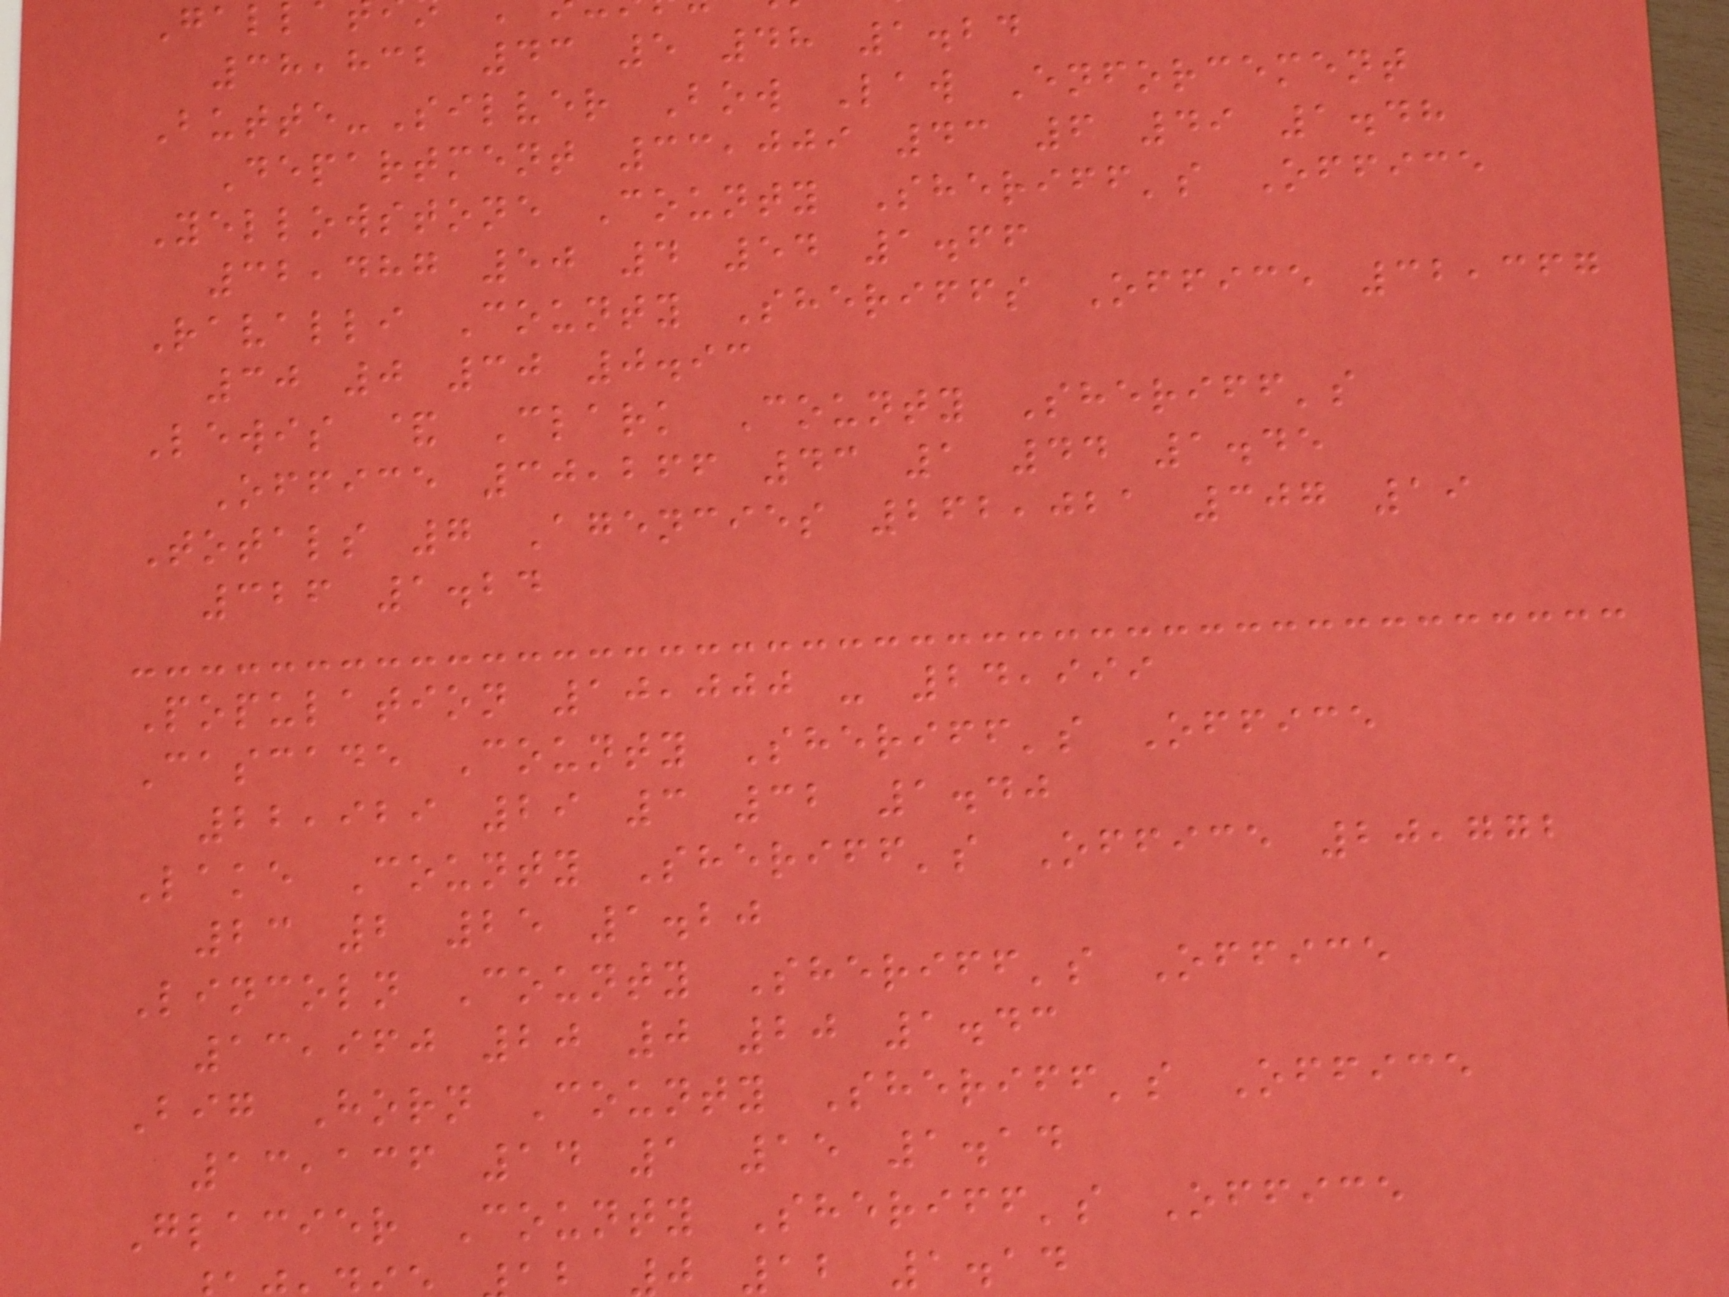38,832 43 5 48 1.24
Butte-Silver Bow Law Enforcement
Department 33,009 43 6 49 1.48
Yellowstone County Sheriff's Office
32,487 50 4 54 1.66
Ravalli County Sheriffs Office 32,367
30 0 30 0.93
Lewis & Clark County Sheriff's
Office 30,266 43 1 44 1.45
Totals 7 Agencies 262,021 307 19
326 1.24
Population 10,000 - 24,999
Cascade County Sheriff's Office
22,929 29 3 32 1.40
Lake County Sheriff's Office 20,772
23 2 25 1.20
Lincoln County Sheriff's Office
13,960 20 0 20 1.43
Big Horn County Sheriff's Office
13,136 14 1 15 1.14
Glacier County Sheriff's Office
12 1.14
